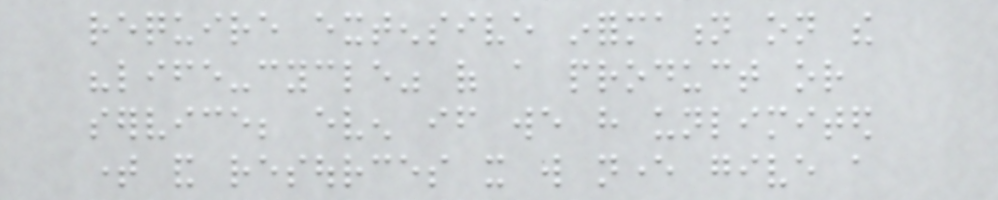require extensive information on the
"life-cycle" of a product or
service; even if we have unlimited
time and resources it will never give a
